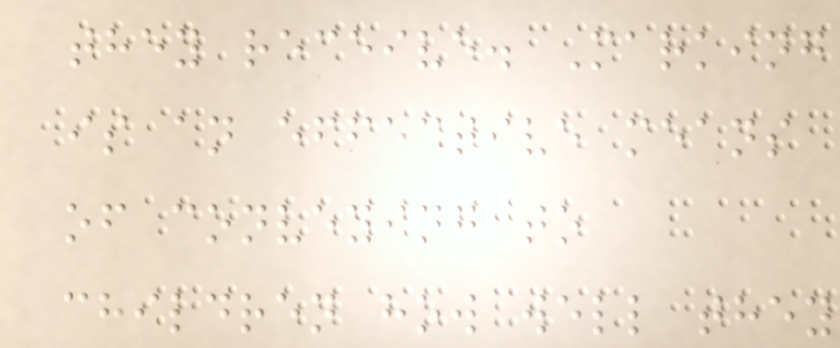they receive. Marking
is an effective means
of conveying to
children how well they
